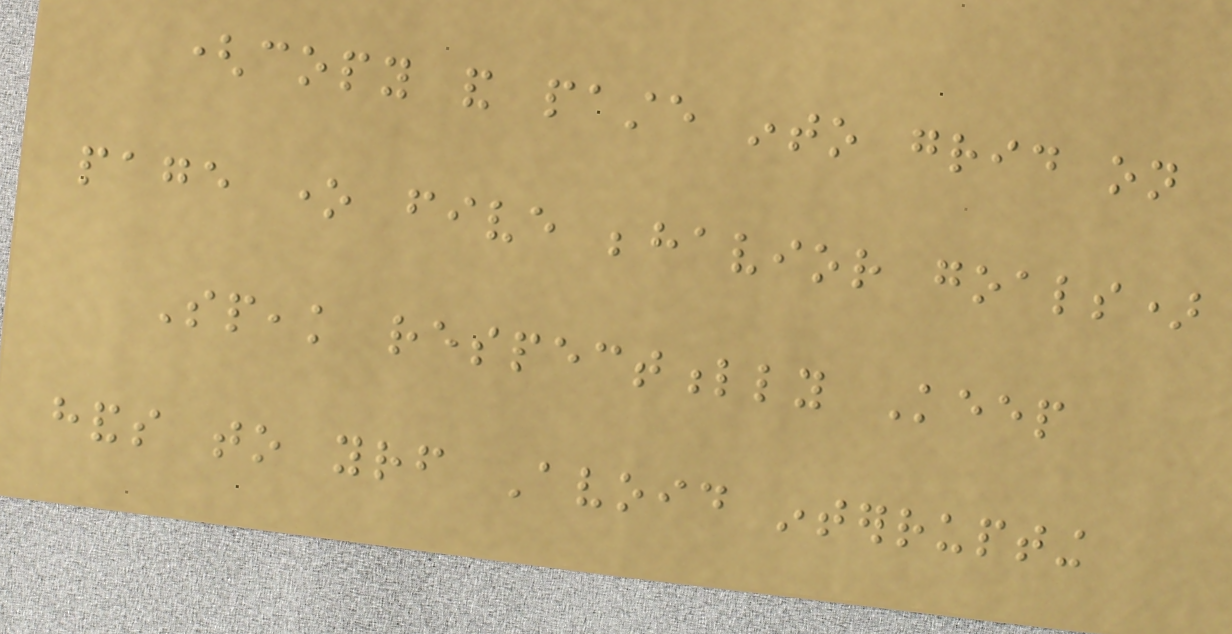(copy and paste into grid on
page one five behavior goals)
Speak respectfully Keep
hands to yourself Avoid interrupting
